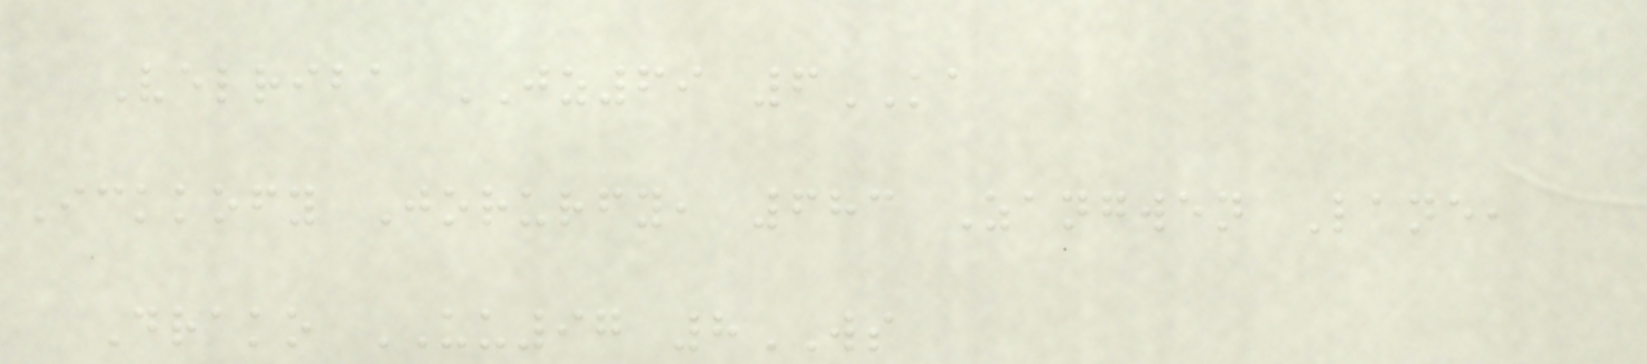Velriba JZ69 6KA
Ickkofy Jorurfy, 683 Zangwen Lane,
Drako UU97 8WS
